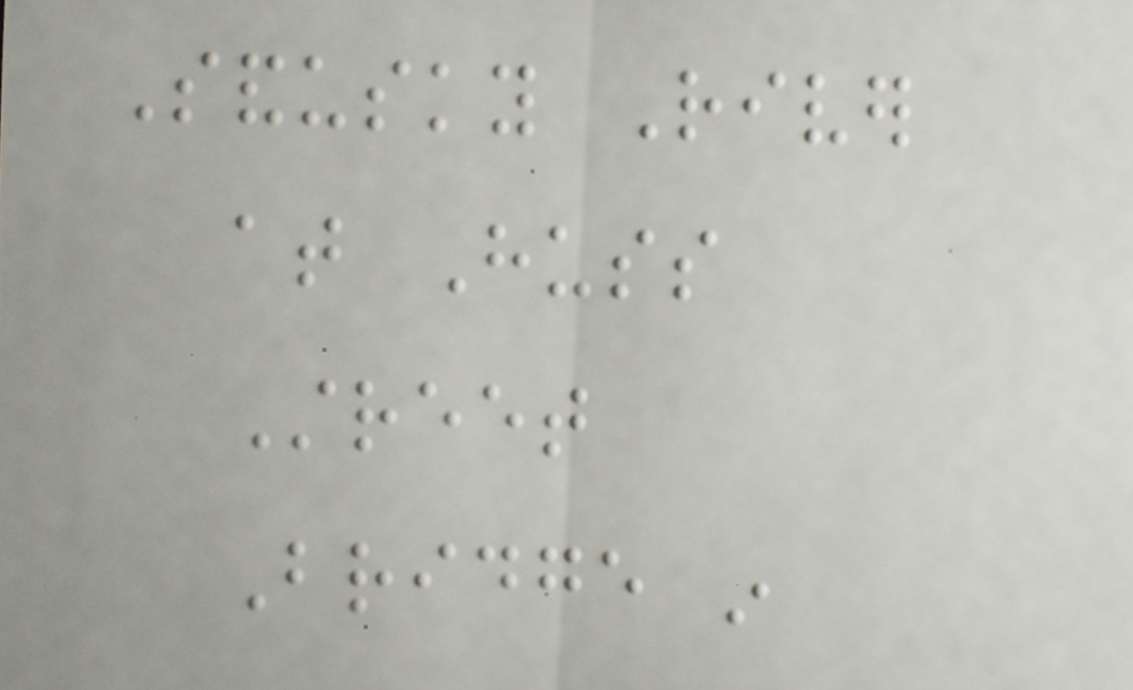Sandusky River
at Huss
Street
Bridge in
